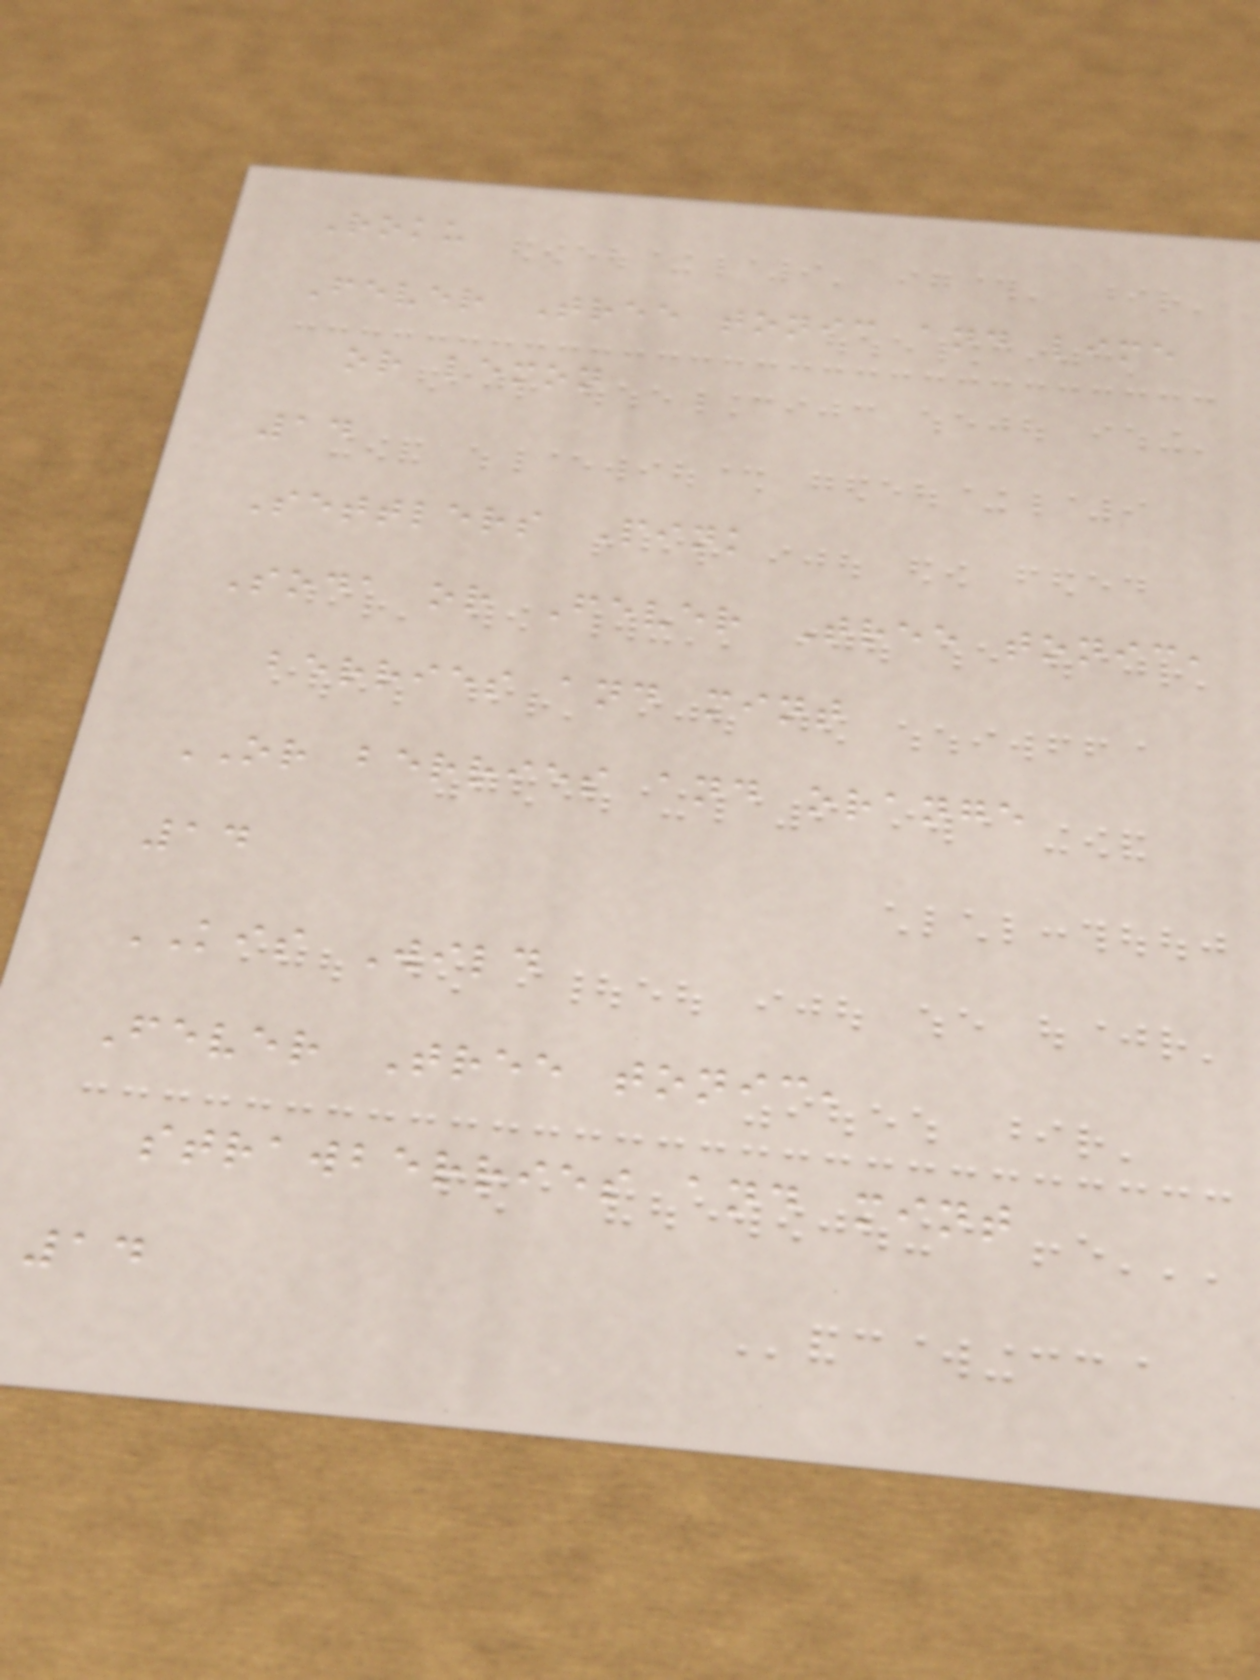Roku
Fever Tree tonic and lime
or lemon
14
Settlers Pink
Soda or Fever Tree tonic,
berries and mint
OR berries and orange
14
KIS Wild
Fever Tree tonic,
strawberries and mint
14
